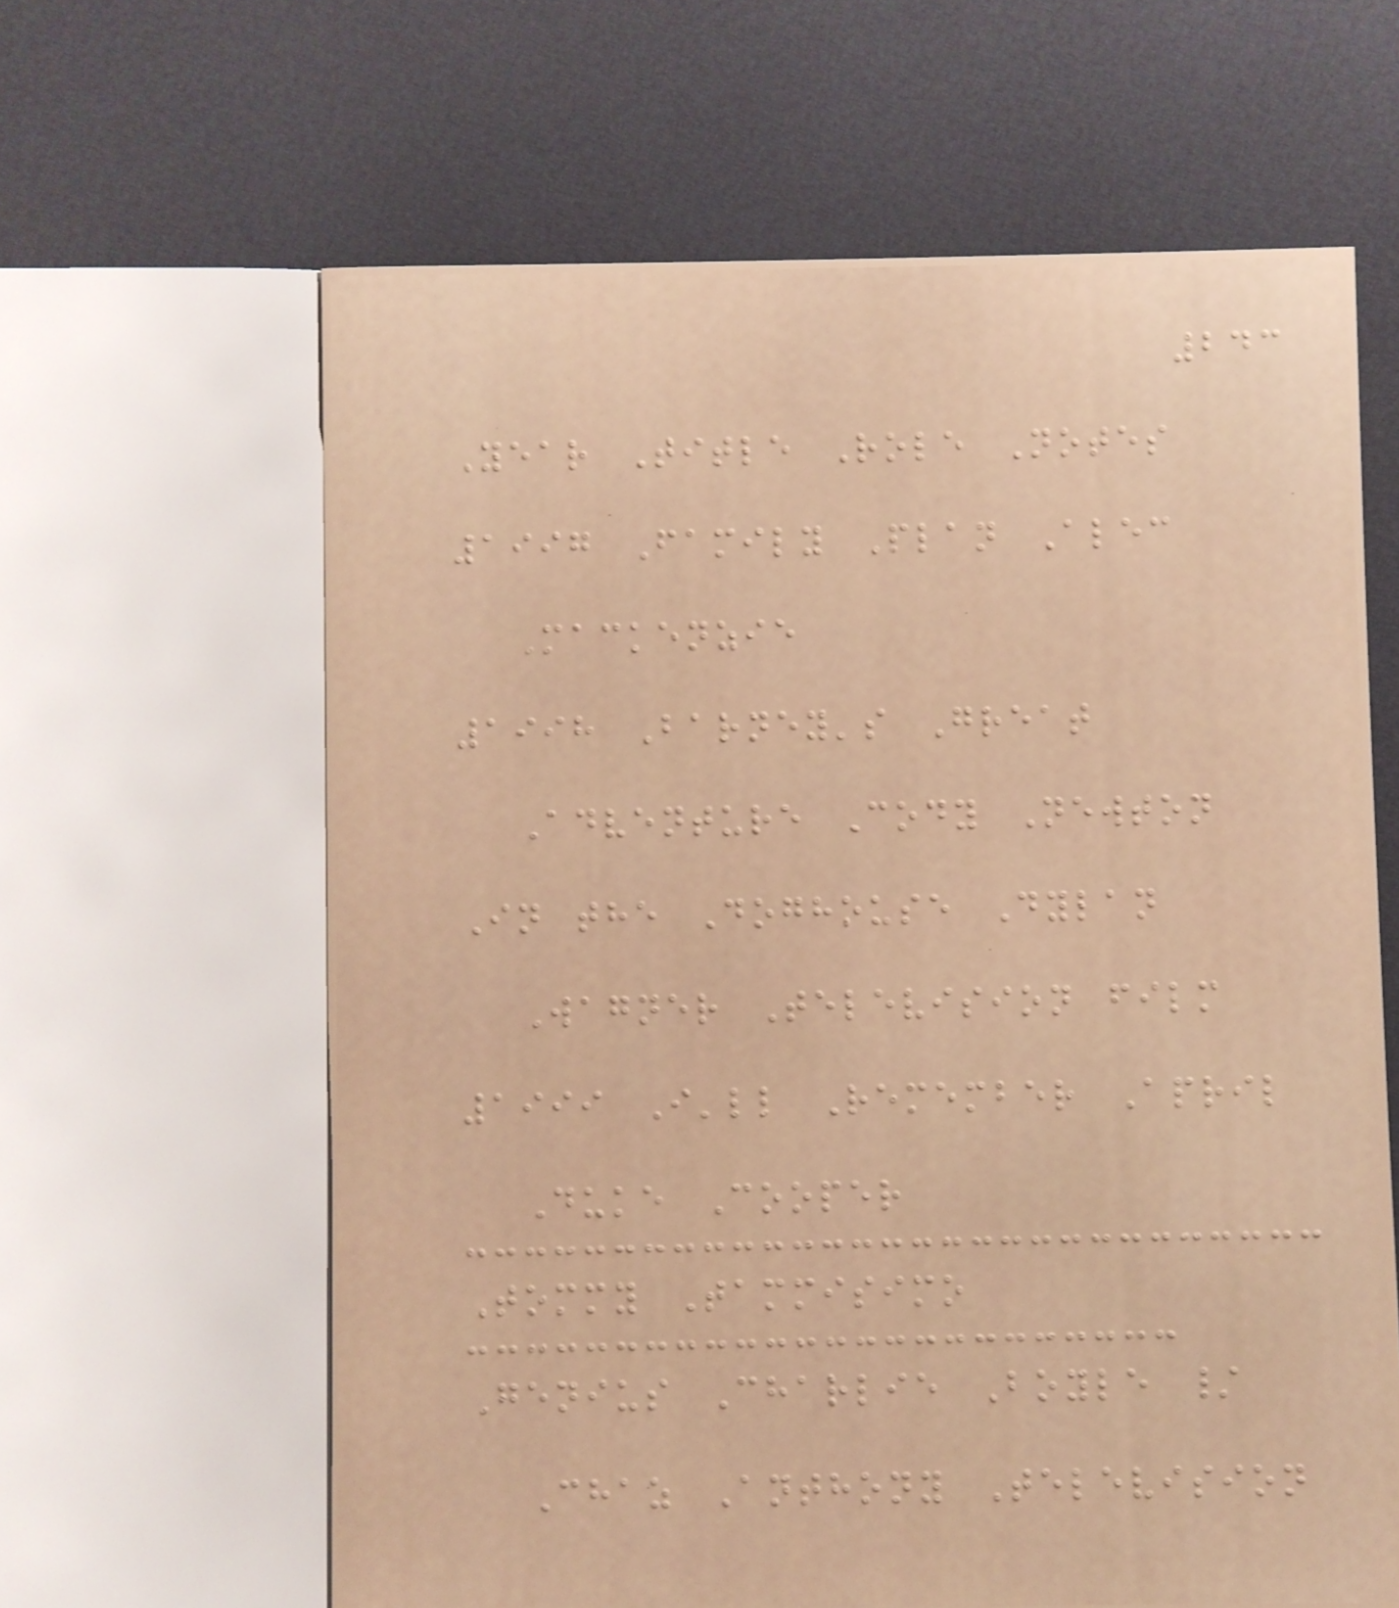243
Year Title Role Notes
1997 Family Plan Alec
Mackenzie
1998 Barney's Great
Adventure Cody Newton
In the Doghouse Dylan
Wagner Television film
1999 I'll Remember April
Duke Cooper
Tommy Tammisimo
Genius Charlie Boyle /
Chaz Anthony Television
